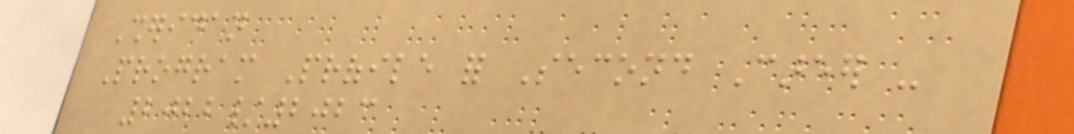Sheridan
Program Profile for Second Career -
2022/2023
